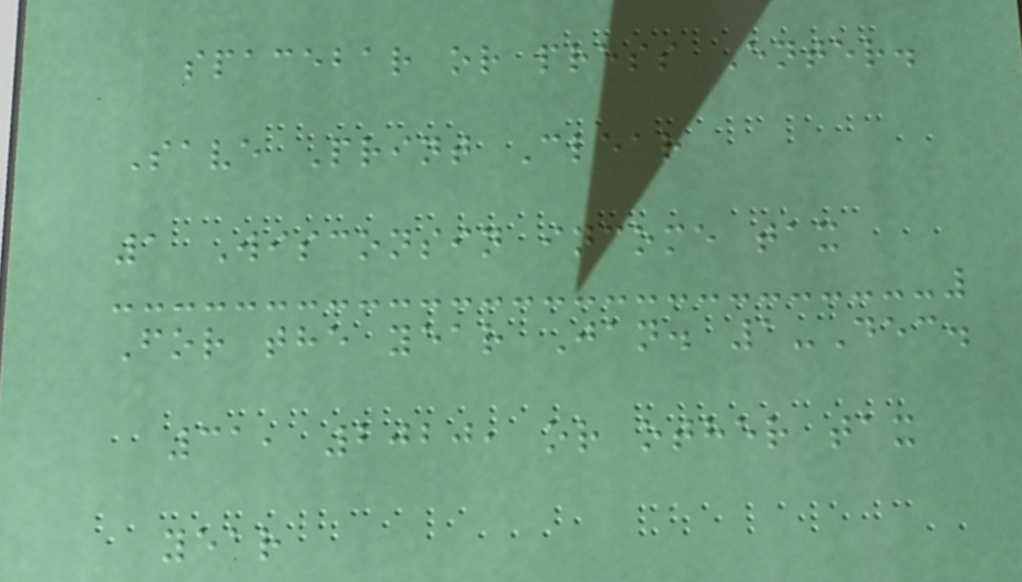spacebar or press Enter.
Save Print Clear
1 Wisconsin income tax
For the year Jan. 1-Dec.
31, 2020, or other tax
year
